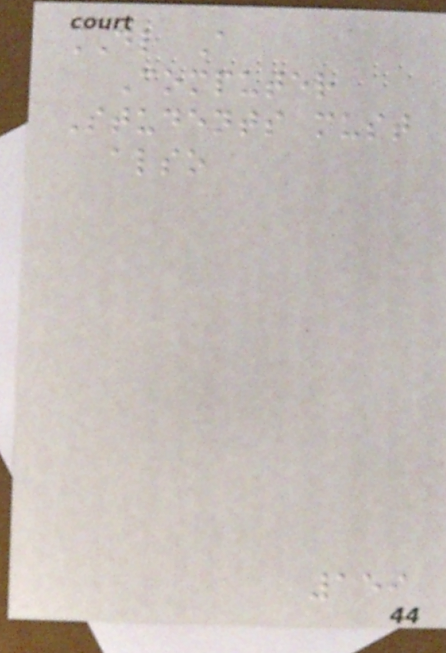DL A
Computer
Students must
also
159
